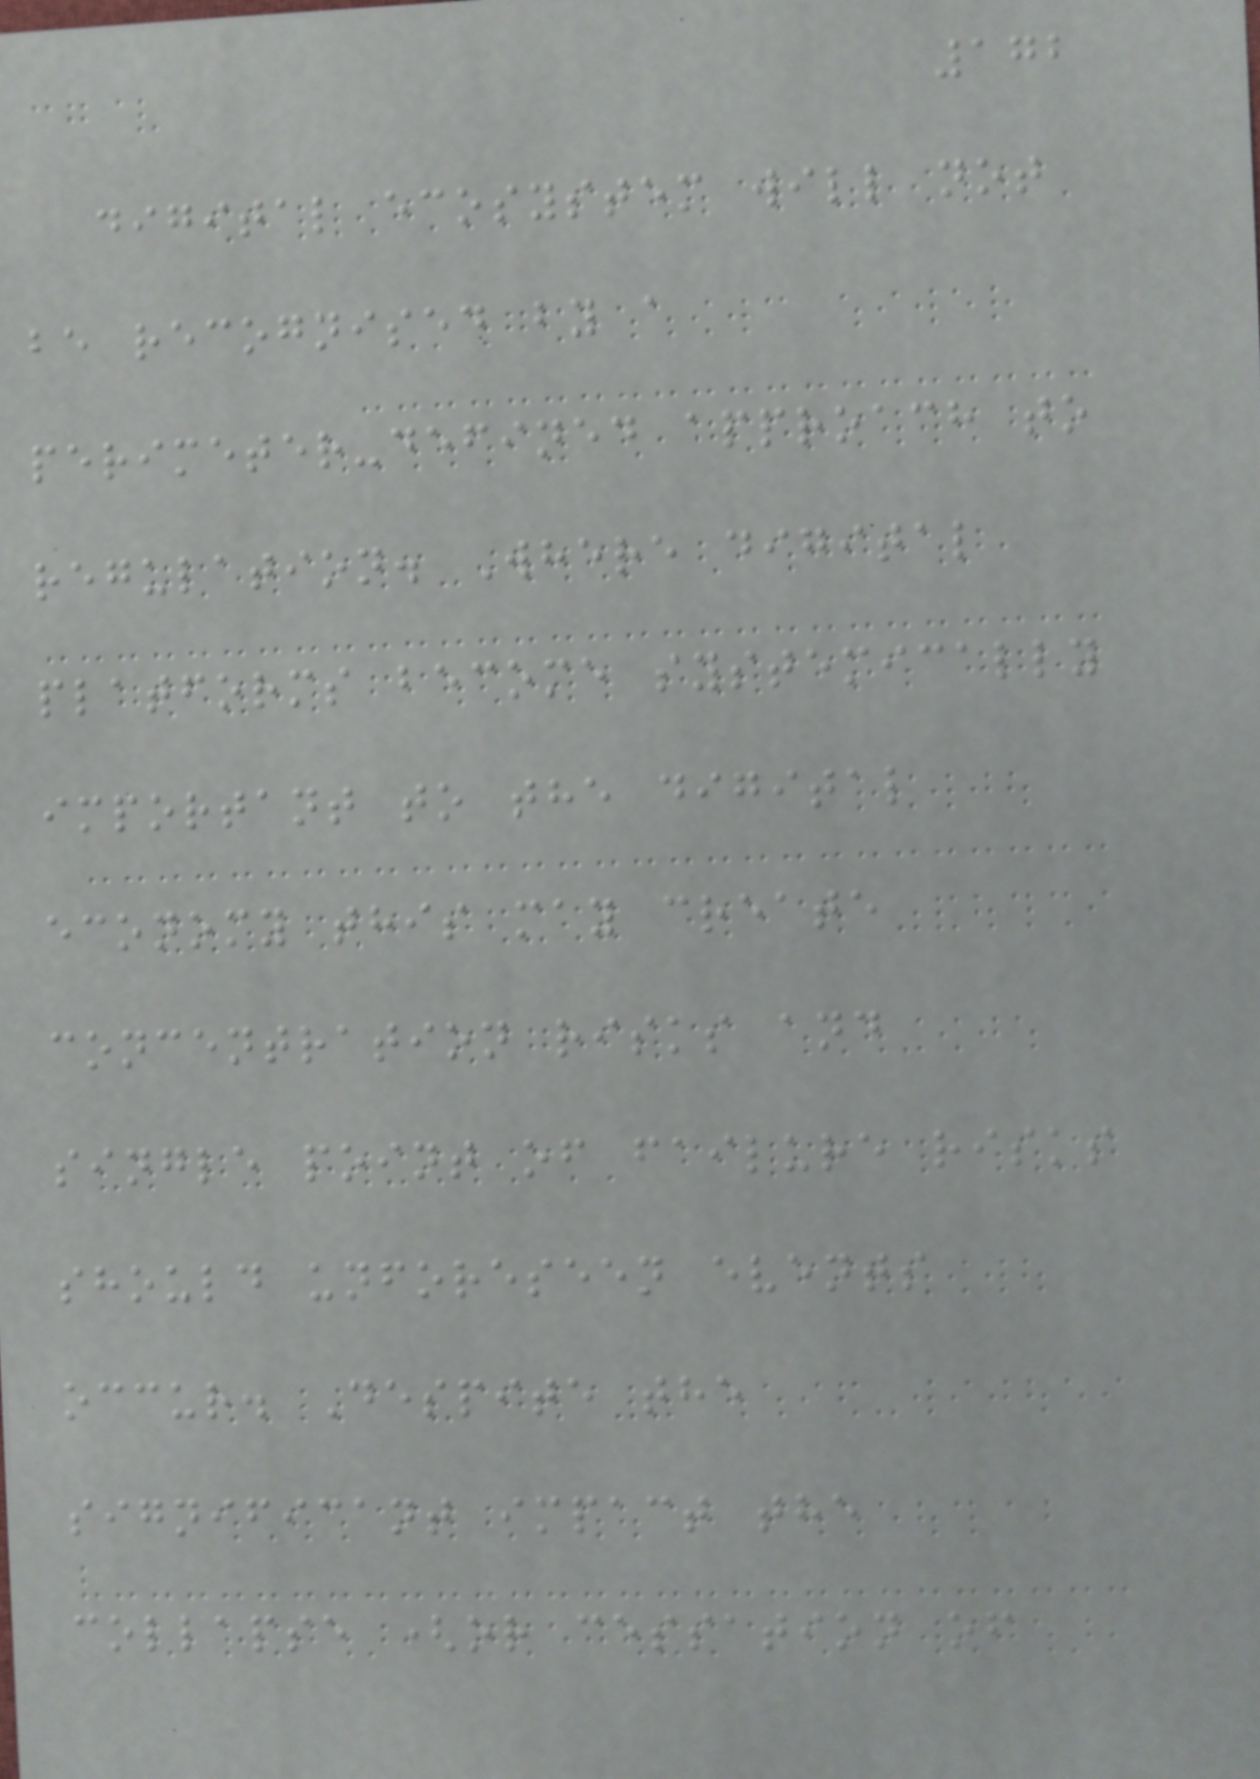172
digital ecosystem will not
be recognised by a
perimeter-defined approach to
regulation. Where digital
platforms become systemically
important to the digital
economy this may create
concentration risks and
single point of failure risks
should unforeseen events
occur. Despite the
significant impact the
collapse (or cessation of
